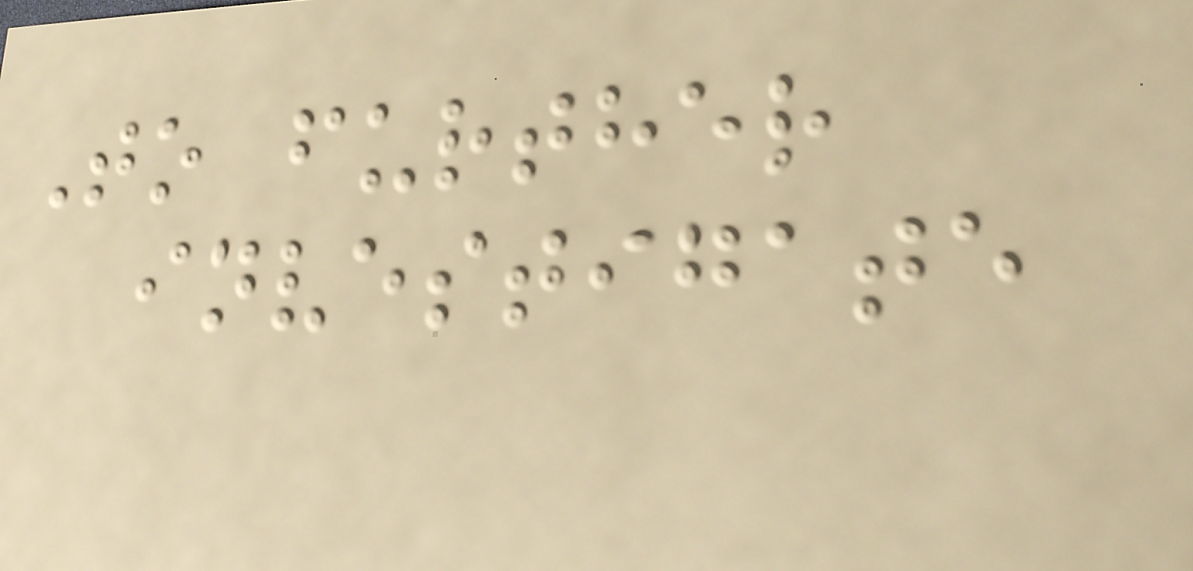To further
investigate
